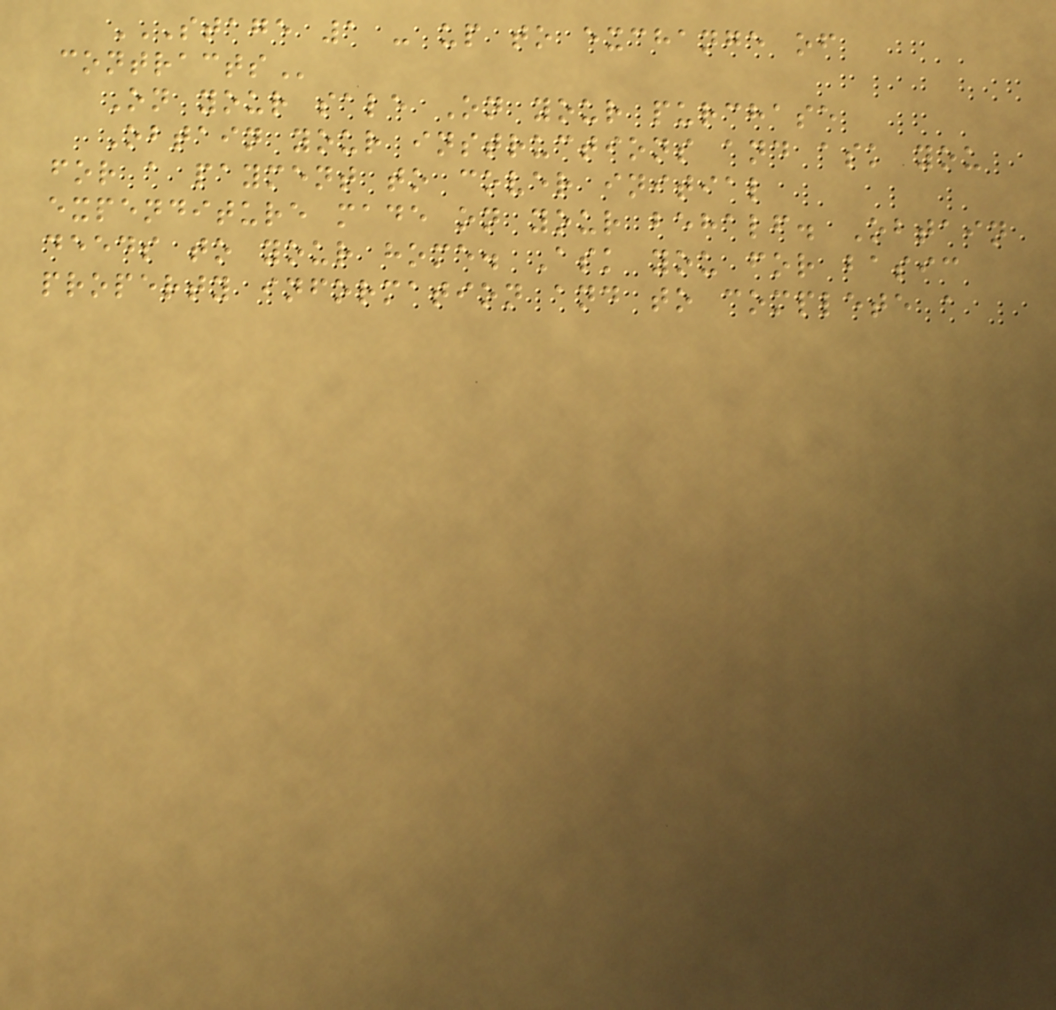STAGE 1 - UP TO EXCHANGE OF
CONTRACTS
On your sale On your purchase
Obtain your instructions and ask you
for a payment to cover initial
expenditure made on your behalf. Obtain
deeds to your home. Ask you for basic
property information and to complete a
